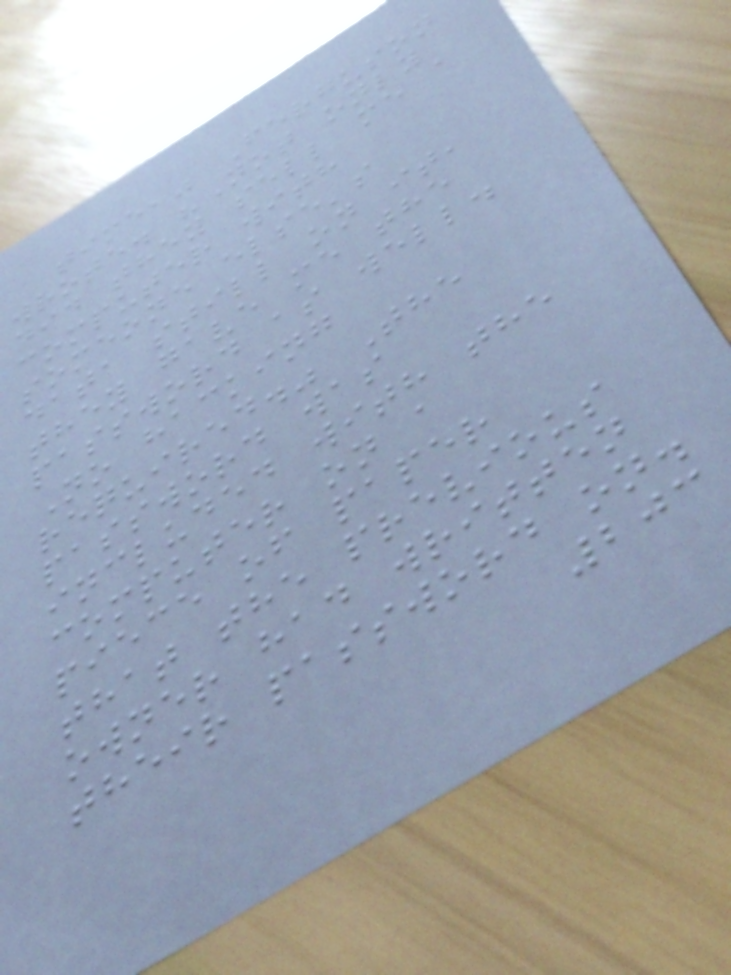time," Ferguson
wrote. "Not only
did they sell me a
computer with
someone else's
data still on it,
they gave me the
password as well.
No hacking
required." The
password was
included with the
computer on a
piece of paper
that the previous
owner had written
their password on.
203
